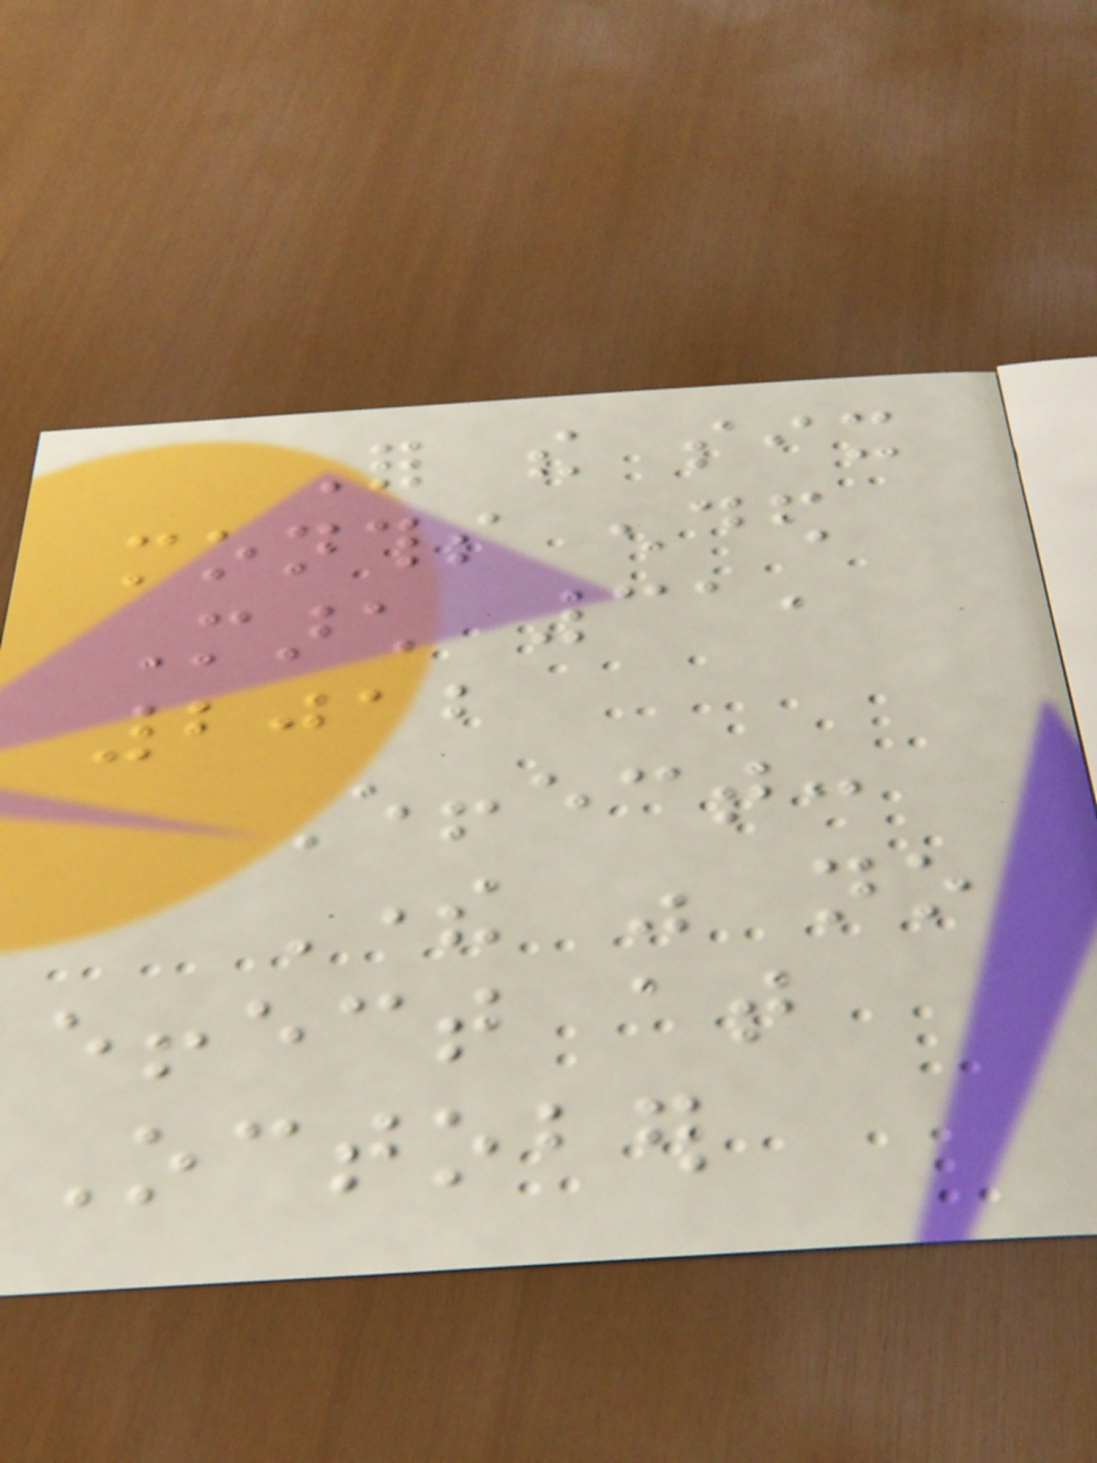For the six
months ended
March 31,
2012
Effect:
There was no
effect at
October
